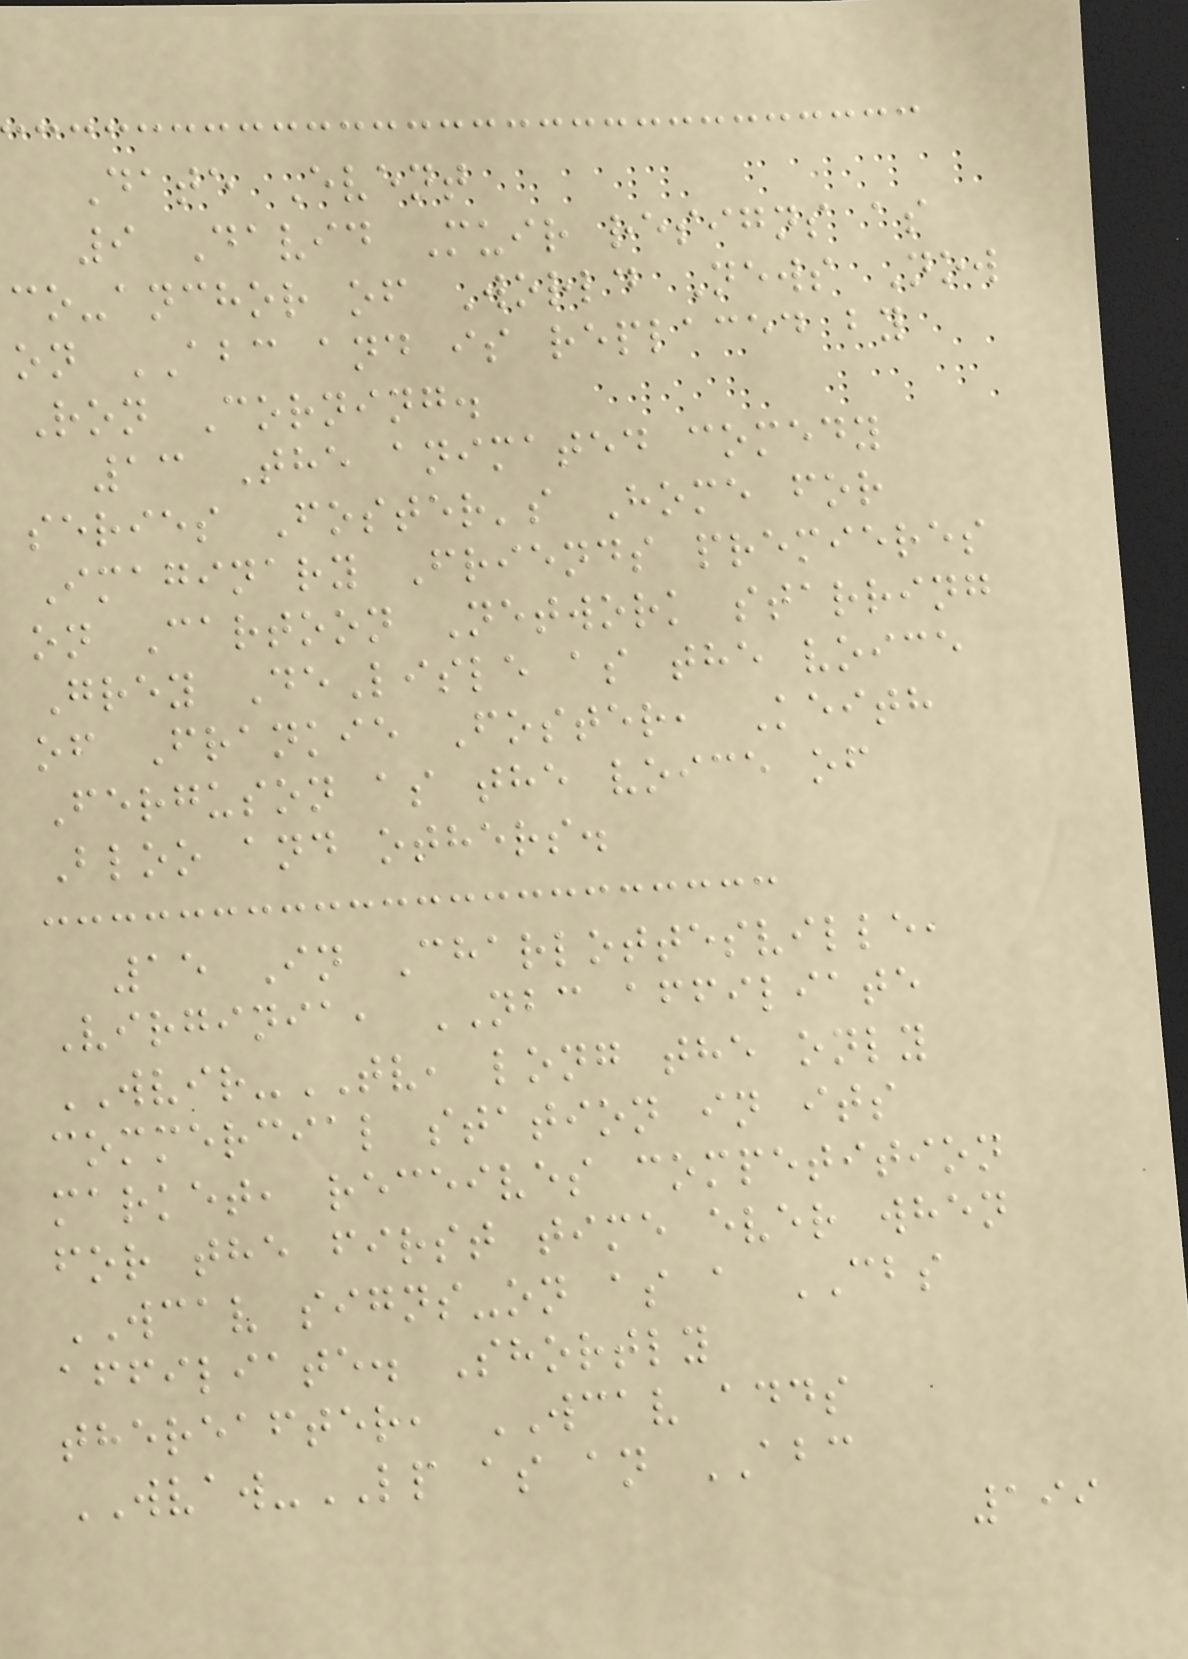Date Event
9 David Muir resigns as
co-anchor of World News Now
on ABC and is replaced by
Ron Corning.
13 The animated comedy
series Foster's Home for
Imaginary Friends premieres
on Cartoon Network starring
Grey DeLisle as the voice
of Frankie Foster, Keith
Ferguson as the voice of
Bloo and others.
15 In Charlottesville,
Virginia, NBC affiliate
WVIR-TV, long the only
commercial station in its
market, receives competition
for the first time ever when
WCAV signs-on as a CBS
affiliate. Shortly
thereafter, WCAV adds
WVAW-LP as an ABC
199
